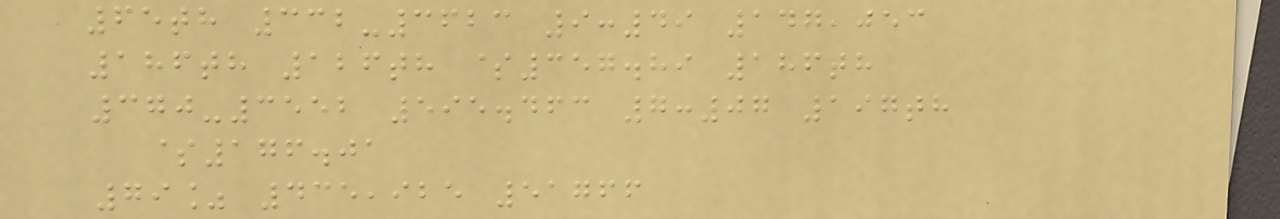65th 332-3623 9:49 147,053
186th 126th $357.89 186th
370-3552 595.463 7:07 197th
$176.01
79% 435,925 51766
